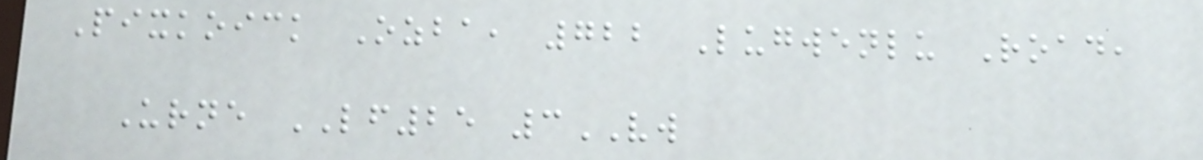Pixkoick Ozba, 722 Lugwenlu Road,
Urne LF25 3VW
